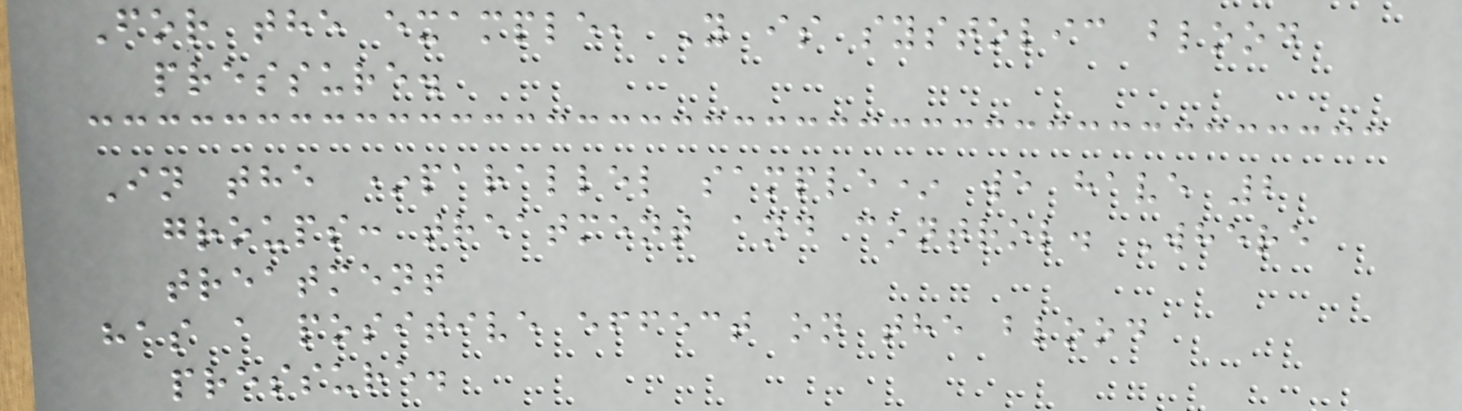For the example, Y is systolic blood
pressure.
In the *parallel sample* we have 2
groups: treatment and control. Where
treatment
has a positive effect on the blood
pressure.
